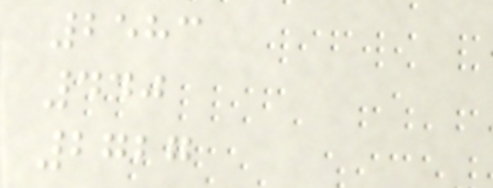2583
440
2727
